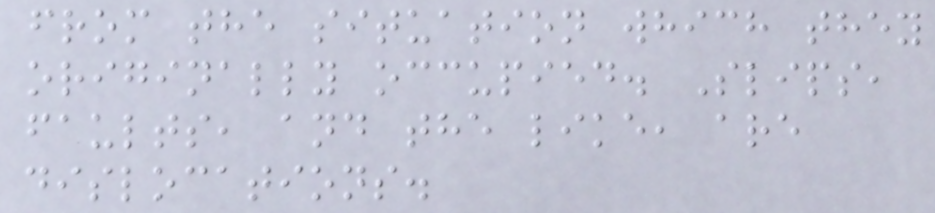from the situation which they
originally occupied. Slips,
faults, and the like, are
dislocations.
